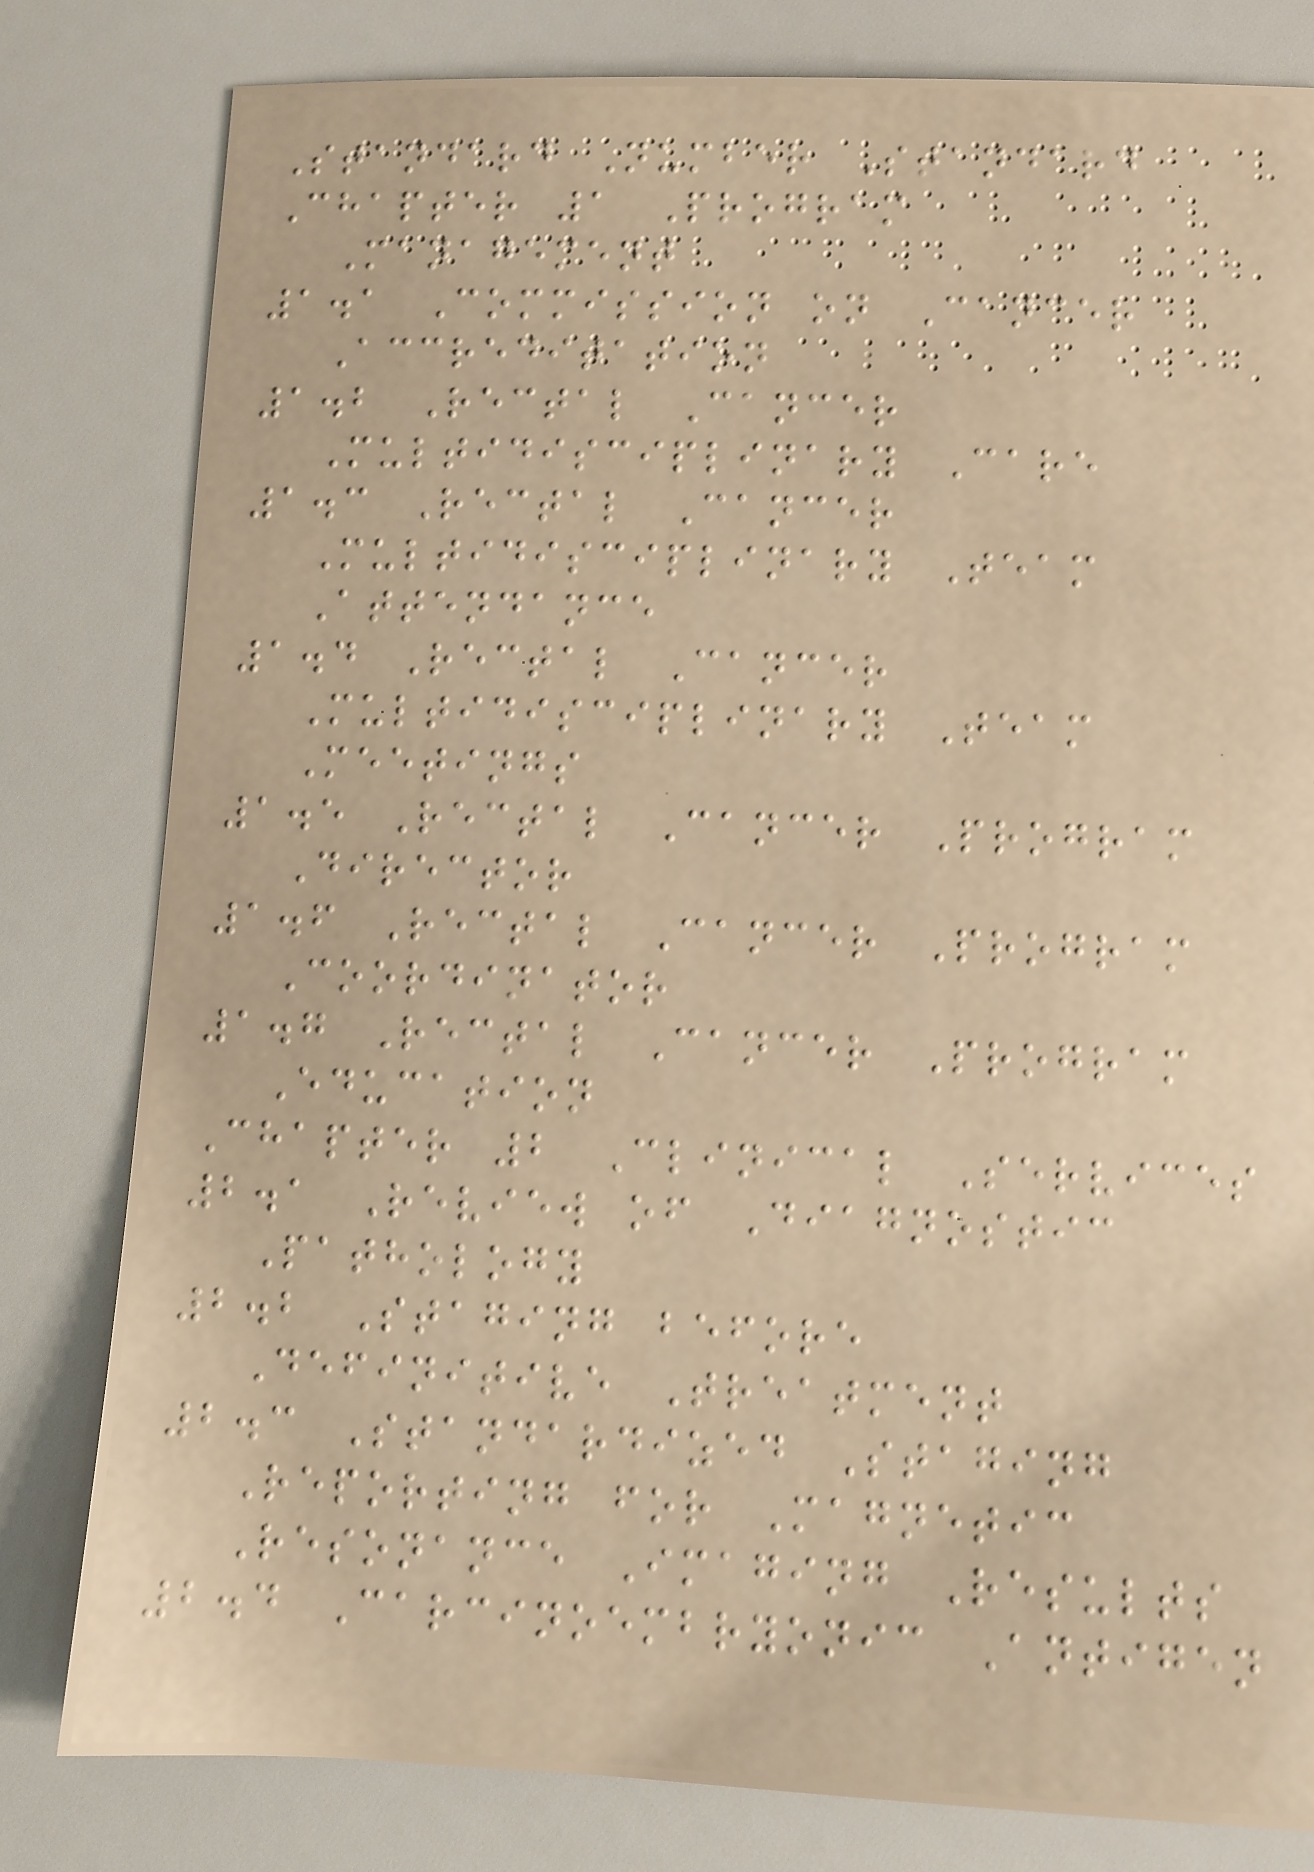Standard Number Standard
Chapter 1 Program
Management
1.1 Commission on Cancer
Accreditation
1.2 Rectal Cancer
Multidisciplinary Care
1.3 Rectal Cancer
Multidisciplinary Team
Attendance
1.4 Rectal Cancer
Multidisciplinary Team
Meetings
1.5 Rectal Cancer Program
Director
1.6 Rectal Cancer Program
Coordinator
1.7 Rectal Cancer Program
Education
Chapter 2 Clinical Services
2.1 Review of Diagnostic
Pathology
2.2 Staging before
Definitive Treatment
2.3 Standardized Staging
Reporting for Magnetic
Resonance Imaging Results
2.4 Carcinoembryonic Antigen
